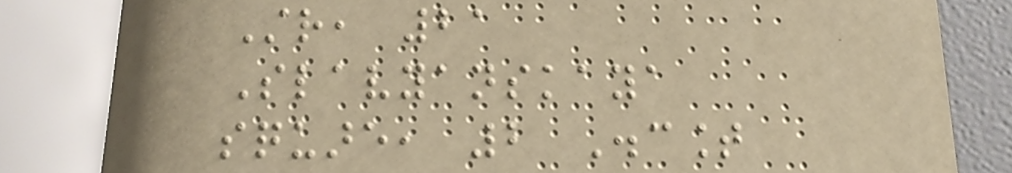Str, 21
Slavyanskaya
square, 2 Discount
